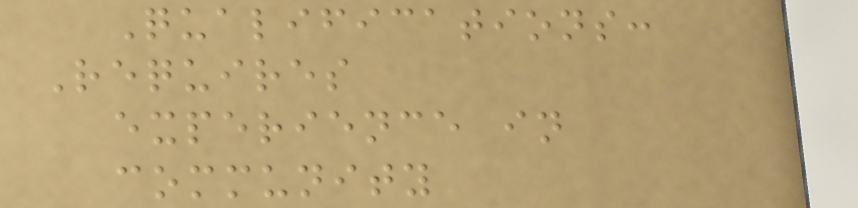Qualifications:
Requires
experience in
community
